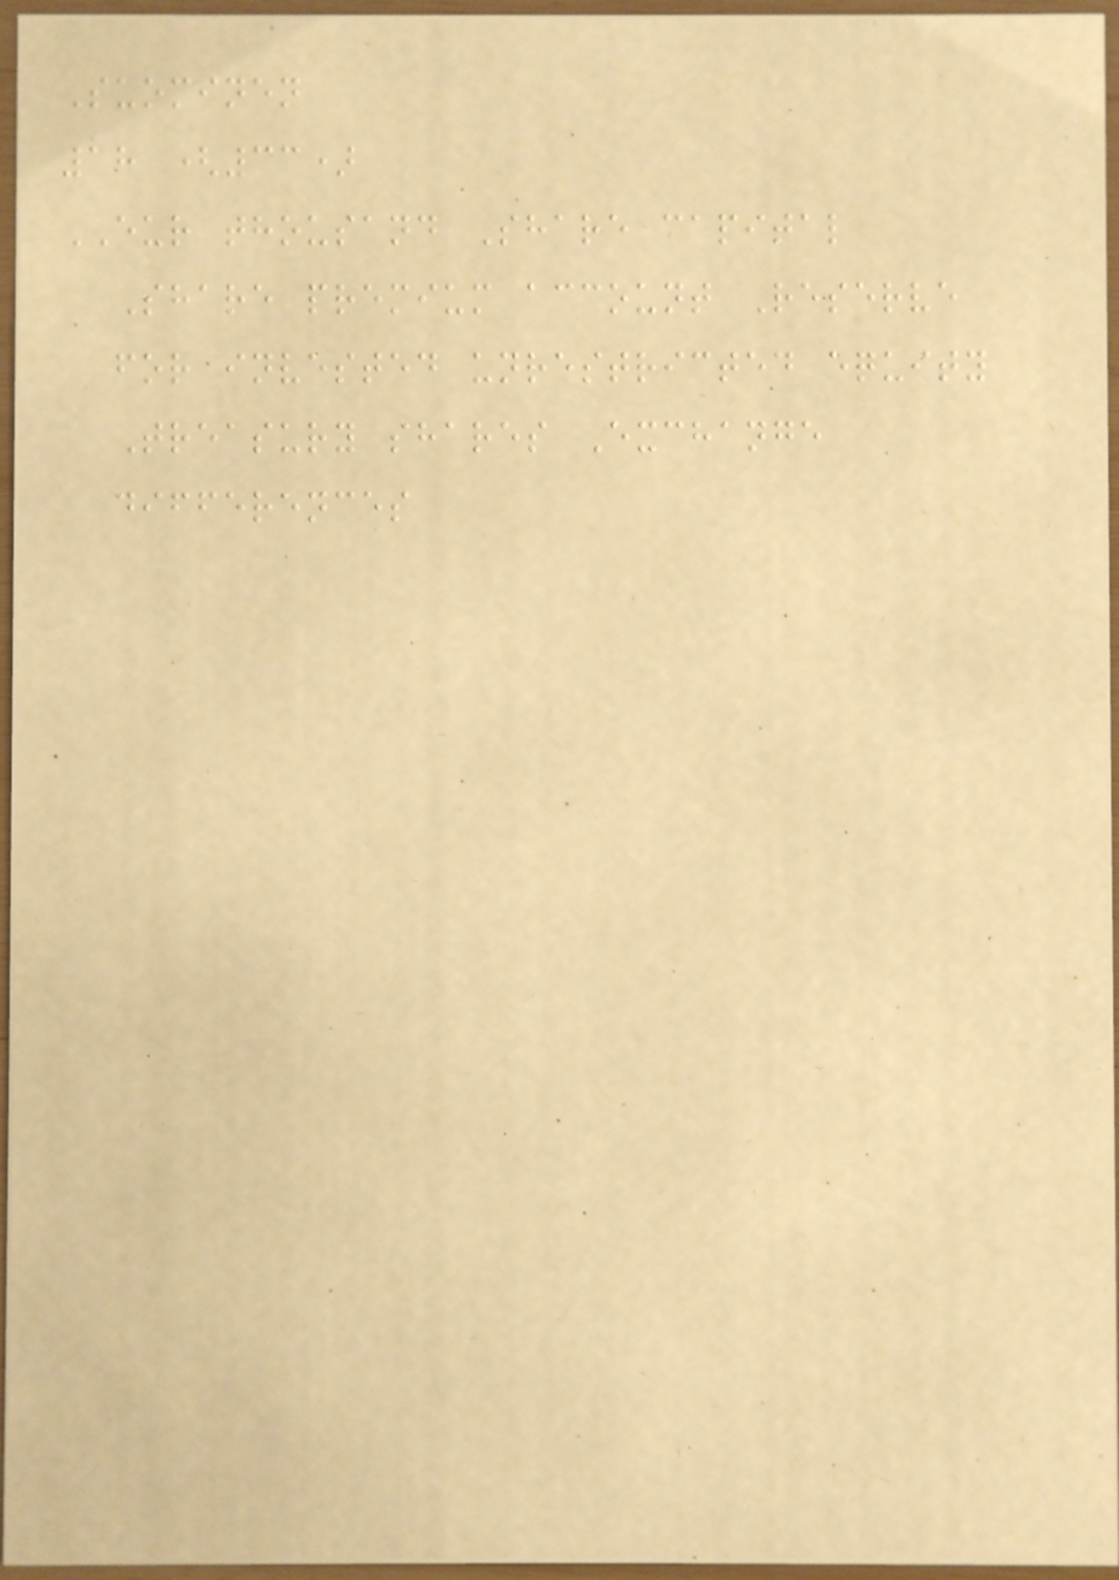Suominen
18 (33)
EUR thousand Share capital
Share premium account Reserve
for invested unrestricted equity
Treasury shares Exchange
differences
